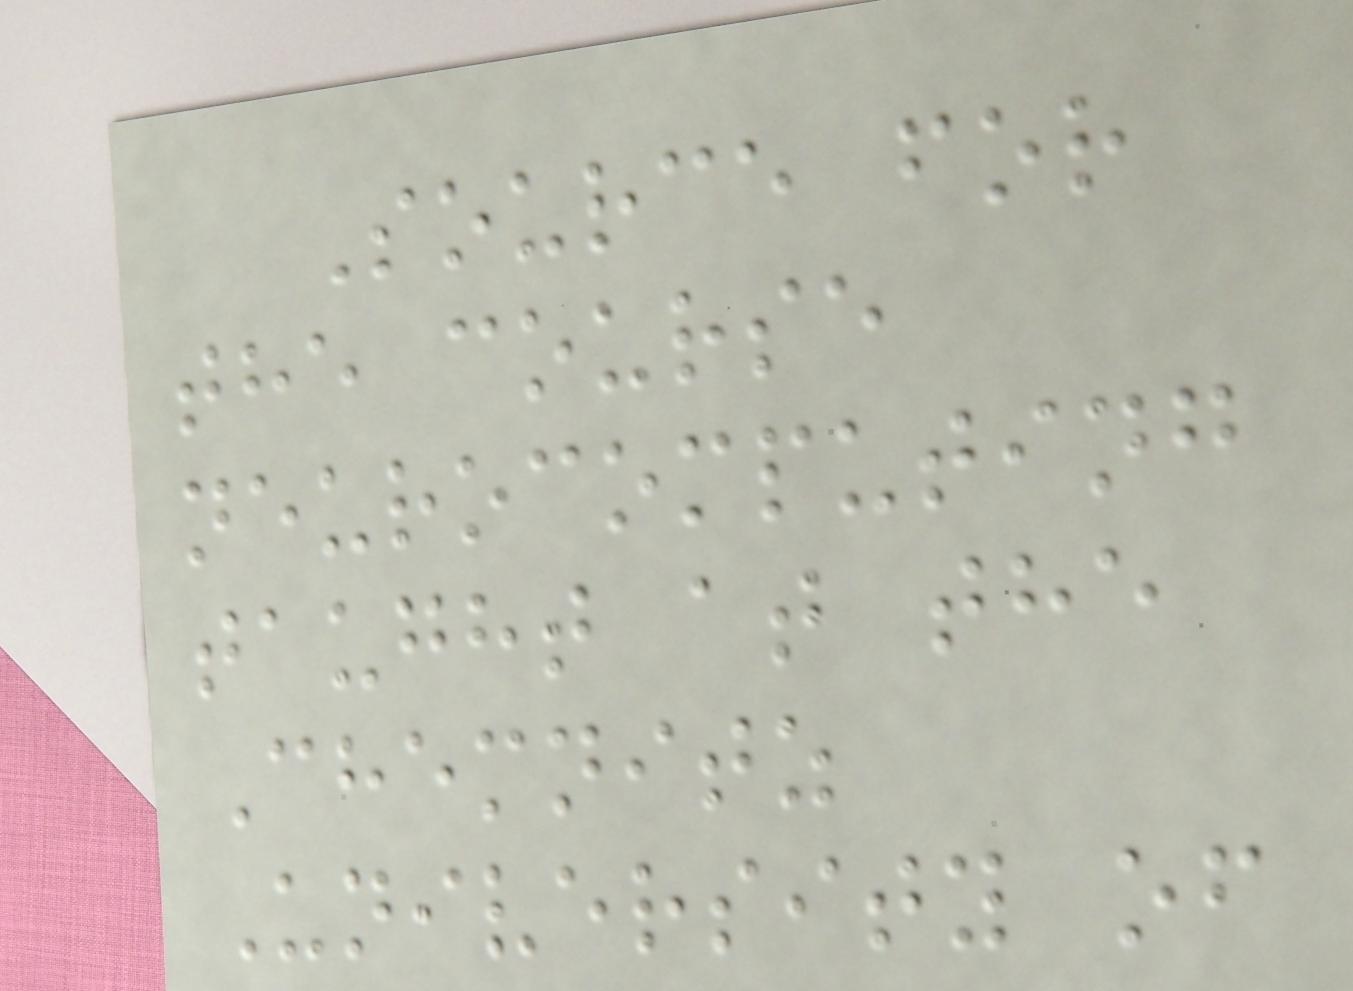Source for
the course
neurocomputing
taught at the
Chemnitz
University of
